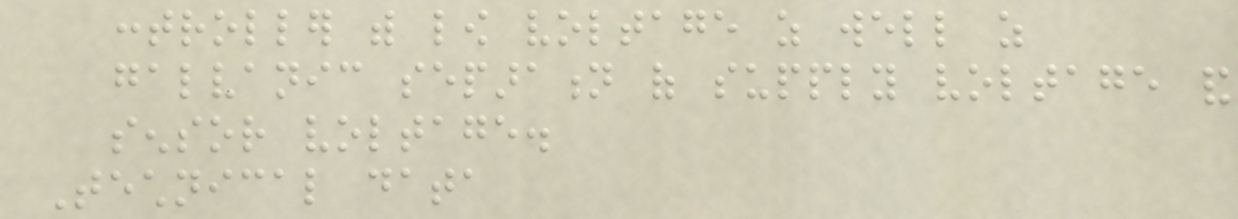controller with low voltage as well as
galvanic separation of supply voltage and
sensor voltage.
Technical data
